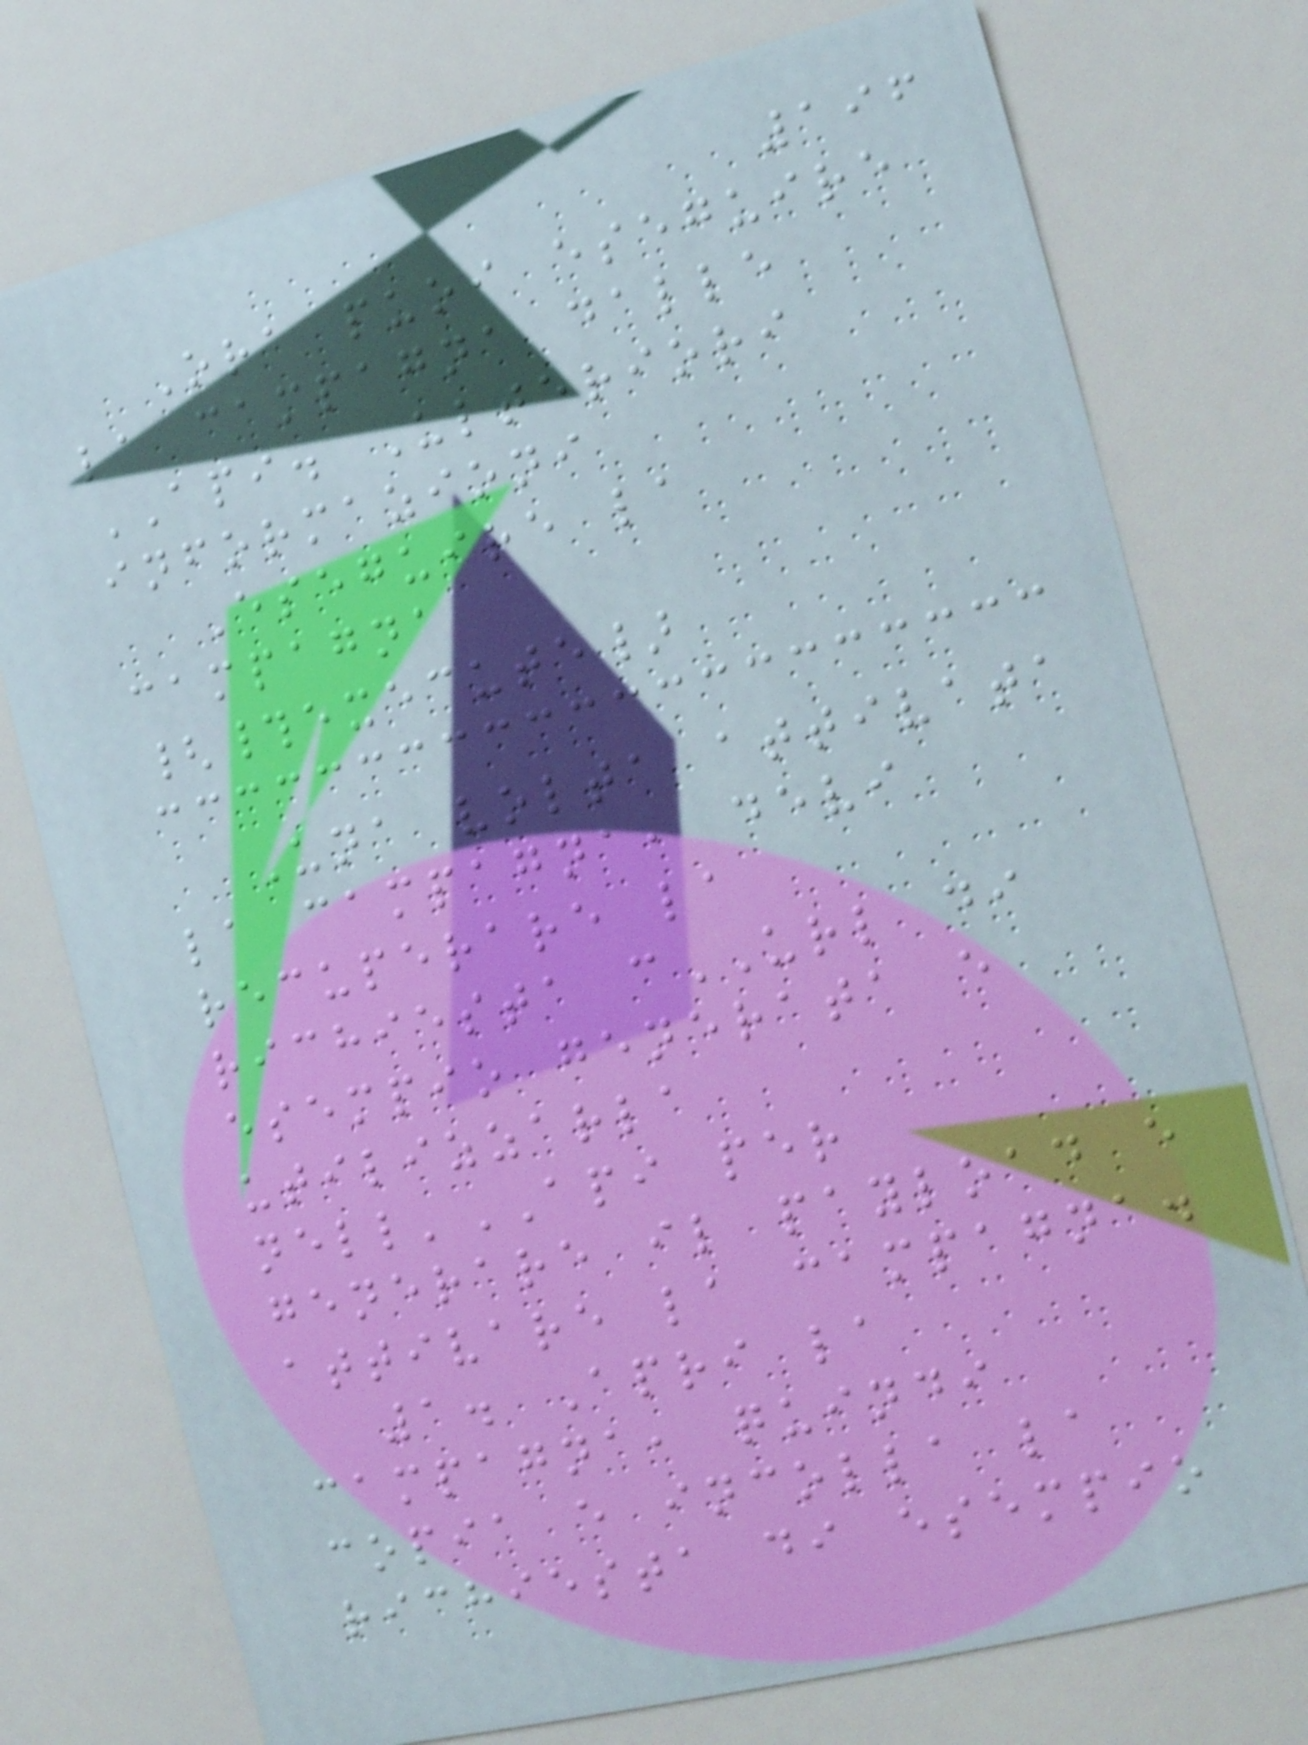196
Ora puoi eseguire
la campagna dalle
API. Ulteriori
informazioni
Eseguire la
campagna
{#execute}
Una volta attivata
la campagna, devi
recuperare la
richiesta cURL di
esempio generata e
utilizzarla
nell'API per
generare il payload e
attivare la campagna.
1. Apri la
campagna, quindi
copia e incolla la
richiesta di esempio
